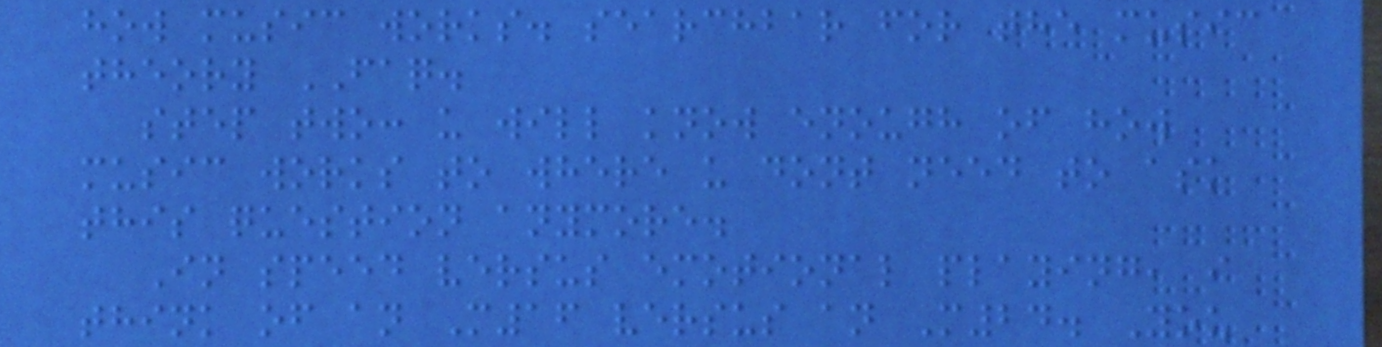how music works. searchbar for the music
theory FAQ.
step two: u will know enough of how
music works to where u dont need to ask
this question anymore.
In speed versus emotional playing, i
think of an M16 versus an M24. You
